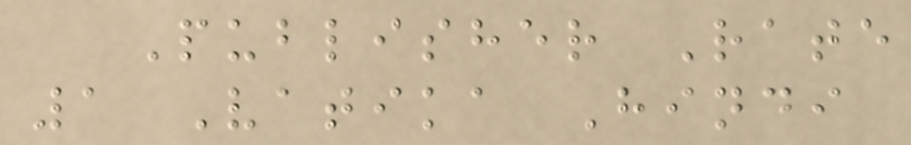Publisher Rate
1 Vatika Hindi
